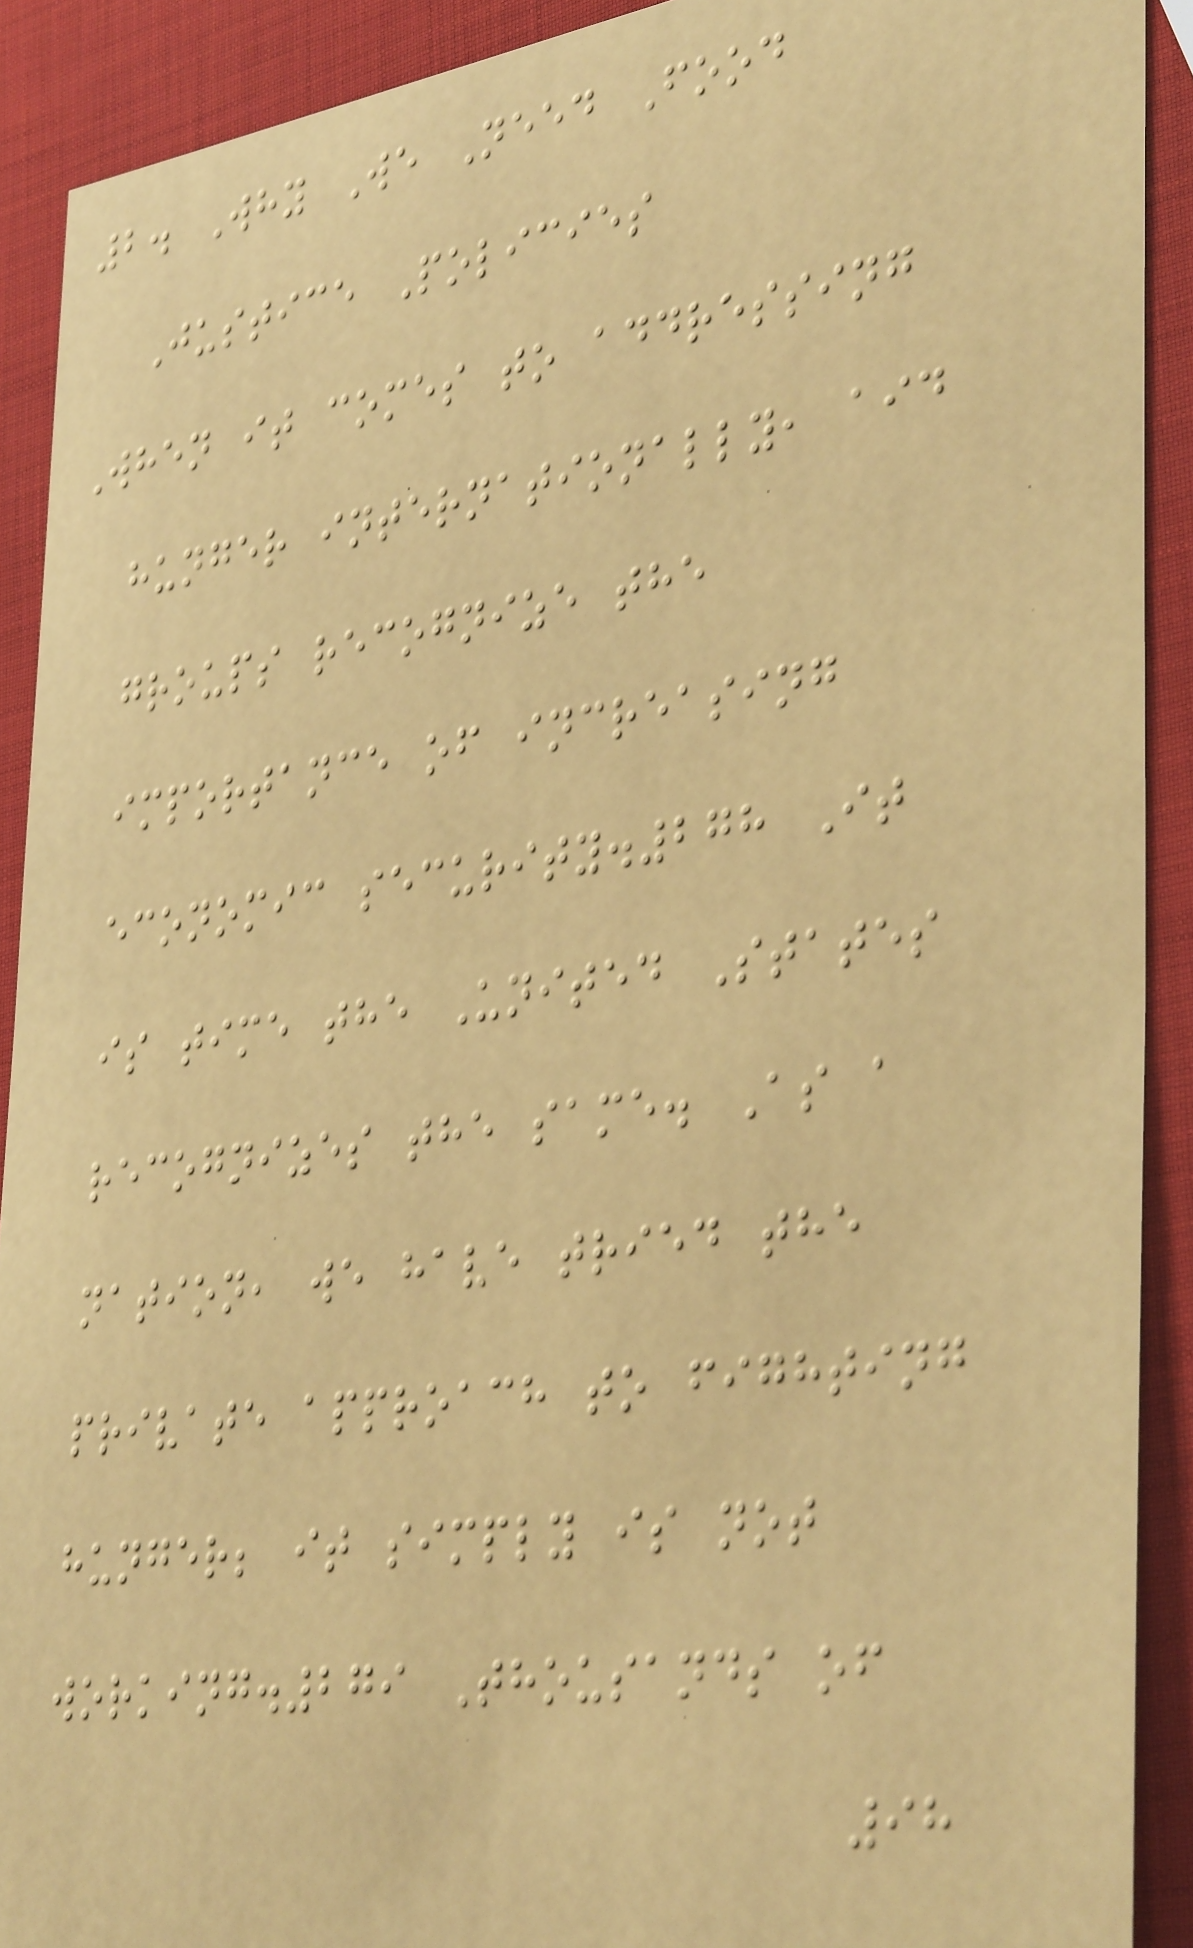2. Why We Need Food
Justice Policies
When it comes to addressing
hunger internationally, aid
groups recognize the
importance of increasing
economic security.278 It
is time the United States
recognizes the same. As a
nation, we have tried the
private approach to fighting
hunger; it simply is not
working.279 Thousands of
98
